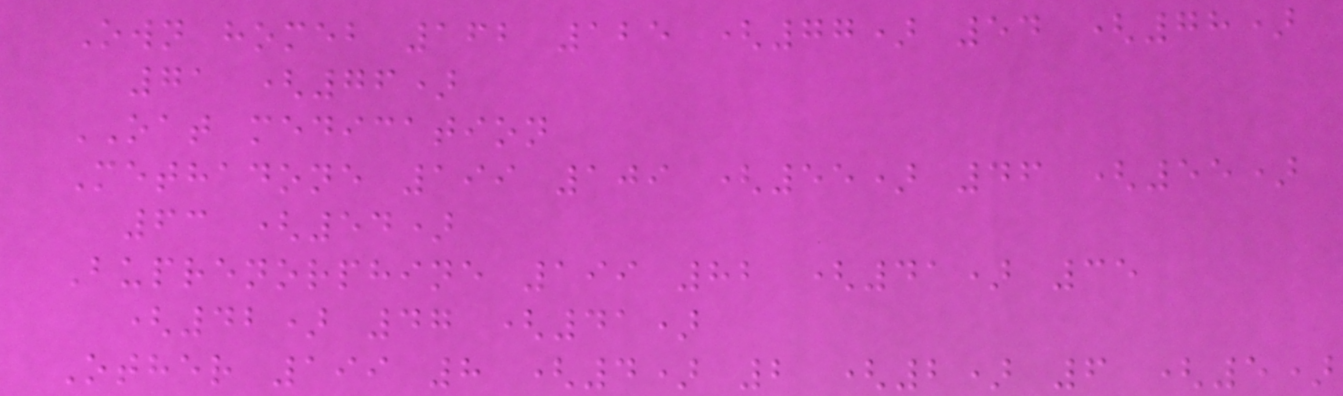Own homeb 162 125 (77) 54 (78)
71 (76)
OAT medication
Methadone 199 109 (55) 46 (55)
63 (54)
Buprenorphine 199 82 (41) 35
(42) 47 (41)
Other 199 8 (4) 2 (2) 6 (5)
